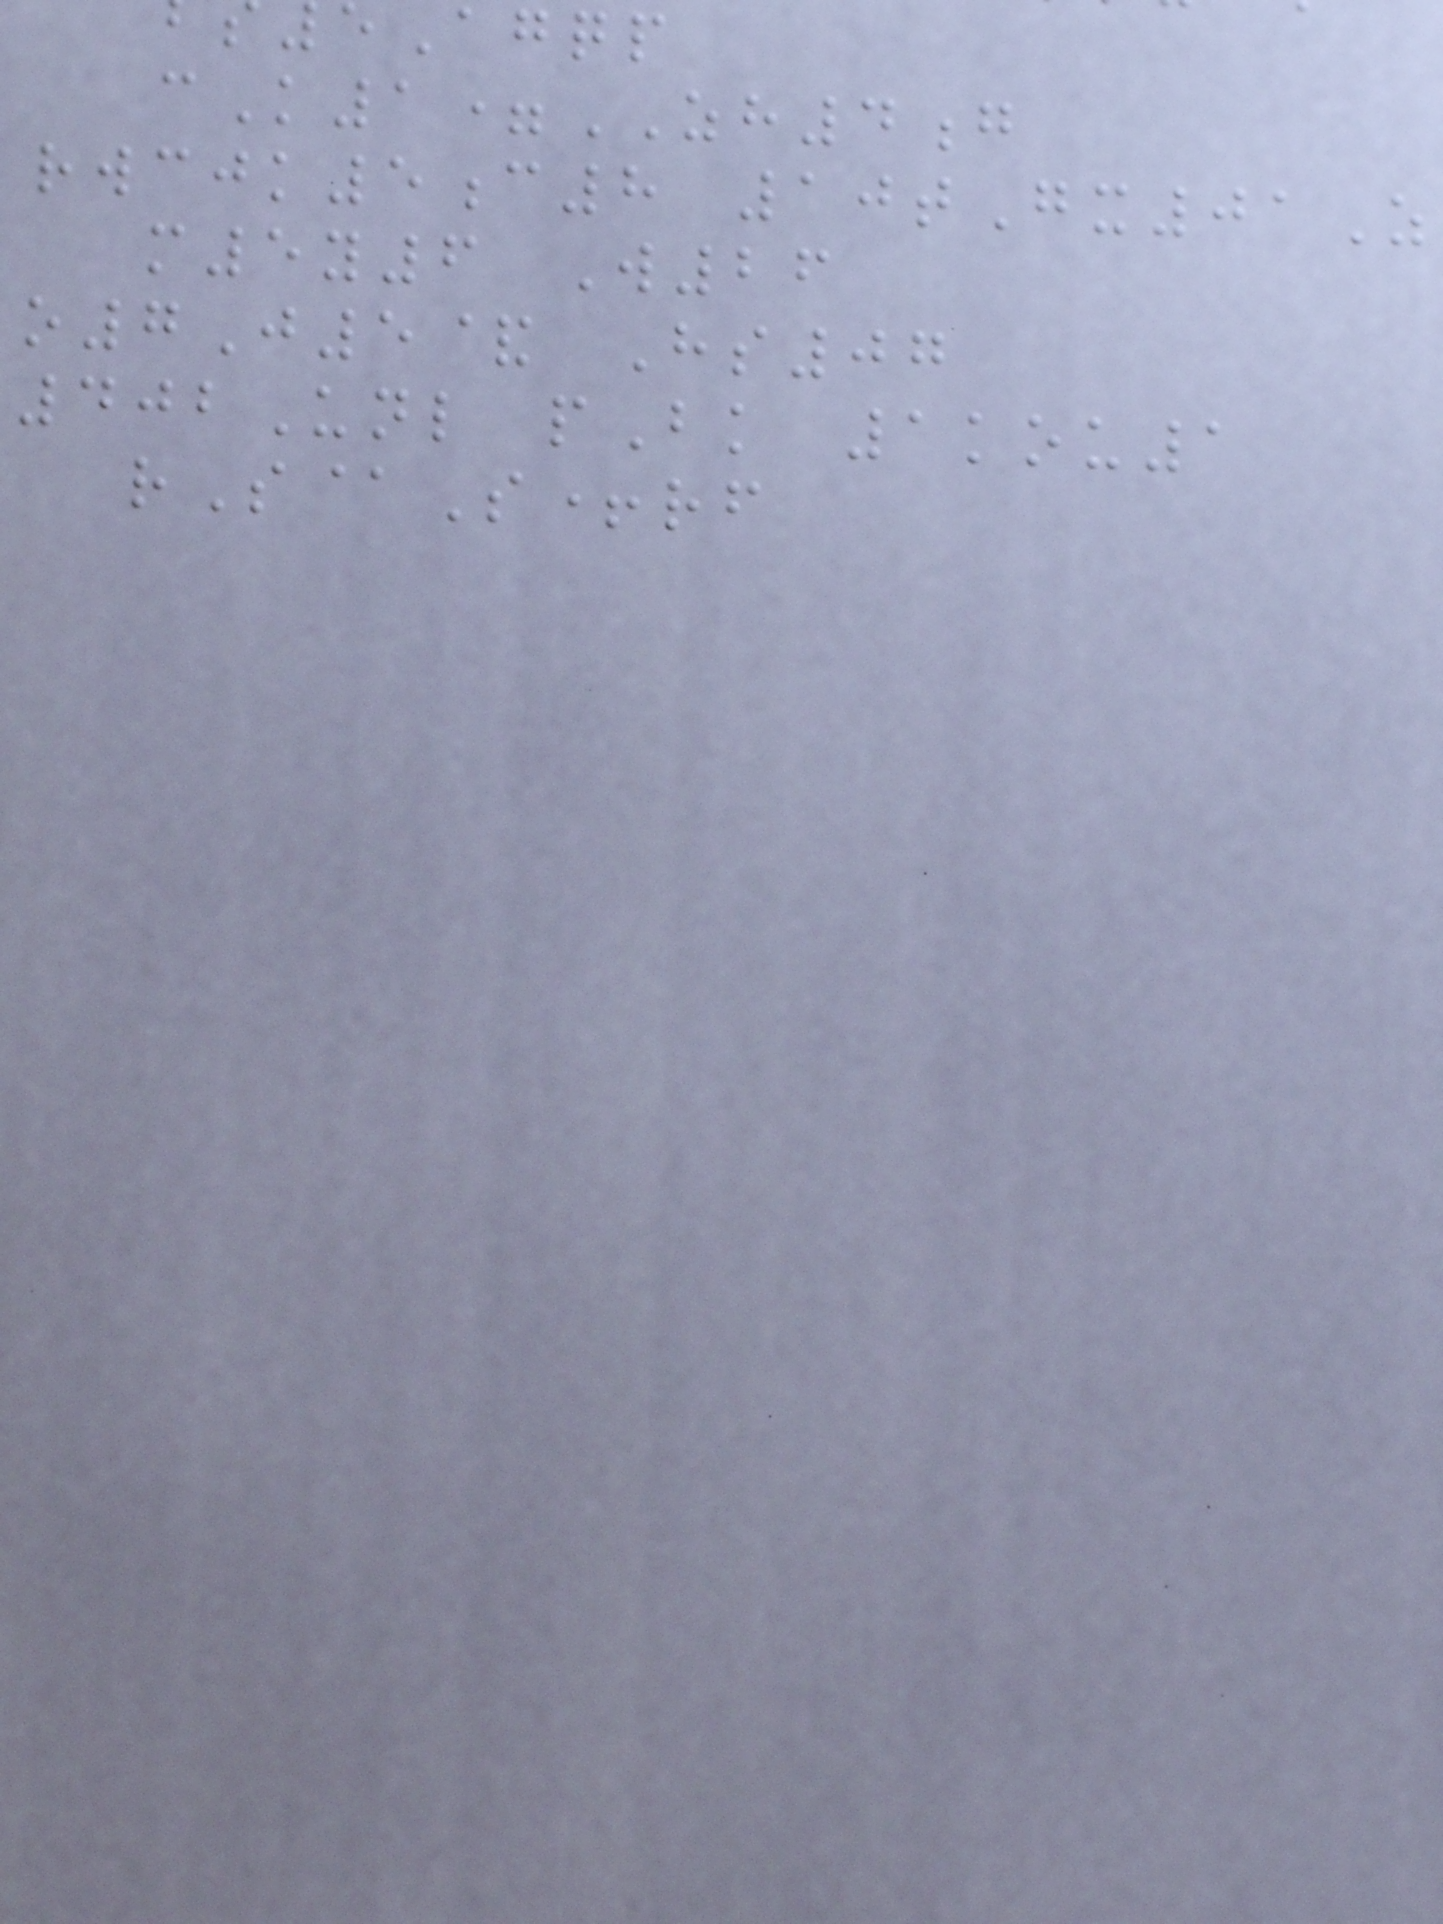Agqp
cK1=ZH4g
rwcjk5c8 10tGx01Z
m5y6 W26
o7J5& Hs07
402Unl pBk 1kou1
rS@S+rf
